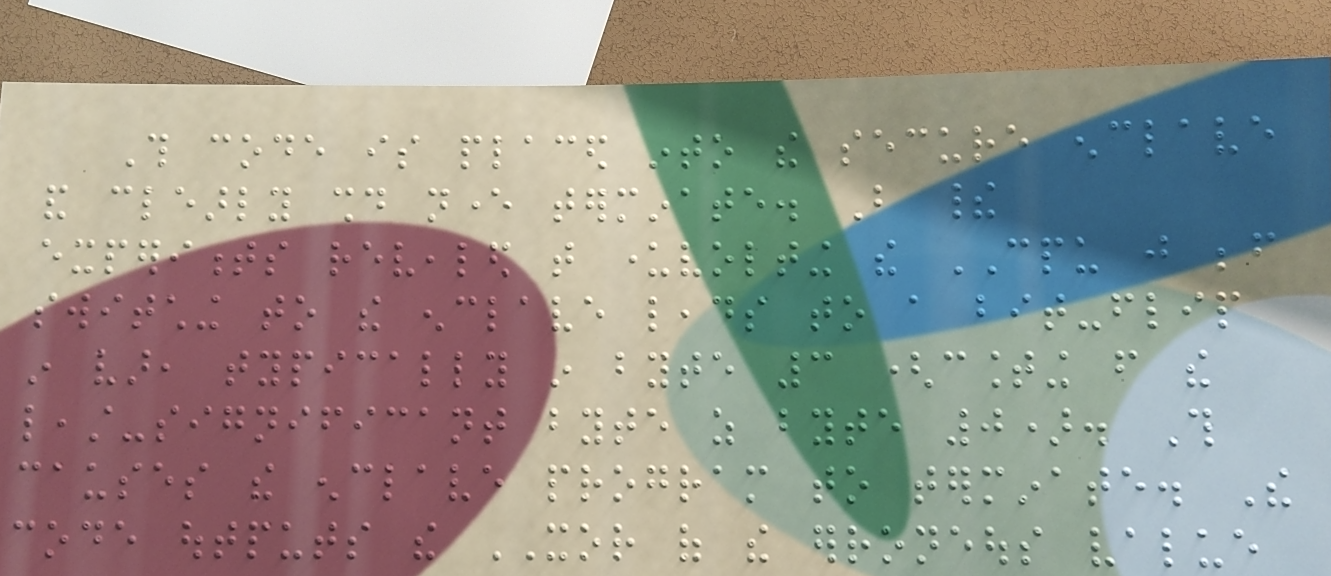This code is placed into the secure enclave
and clearly should never terminate. But their
experiments revealed that undervolting the CPU just before
switching to the enclave leads to a bit-flip
in var, typically in byte 3 (counting from the
least-significant byte as byte 0). This
causes the enclave program to terminate. The
code outputs the XOR of the erroneous value
